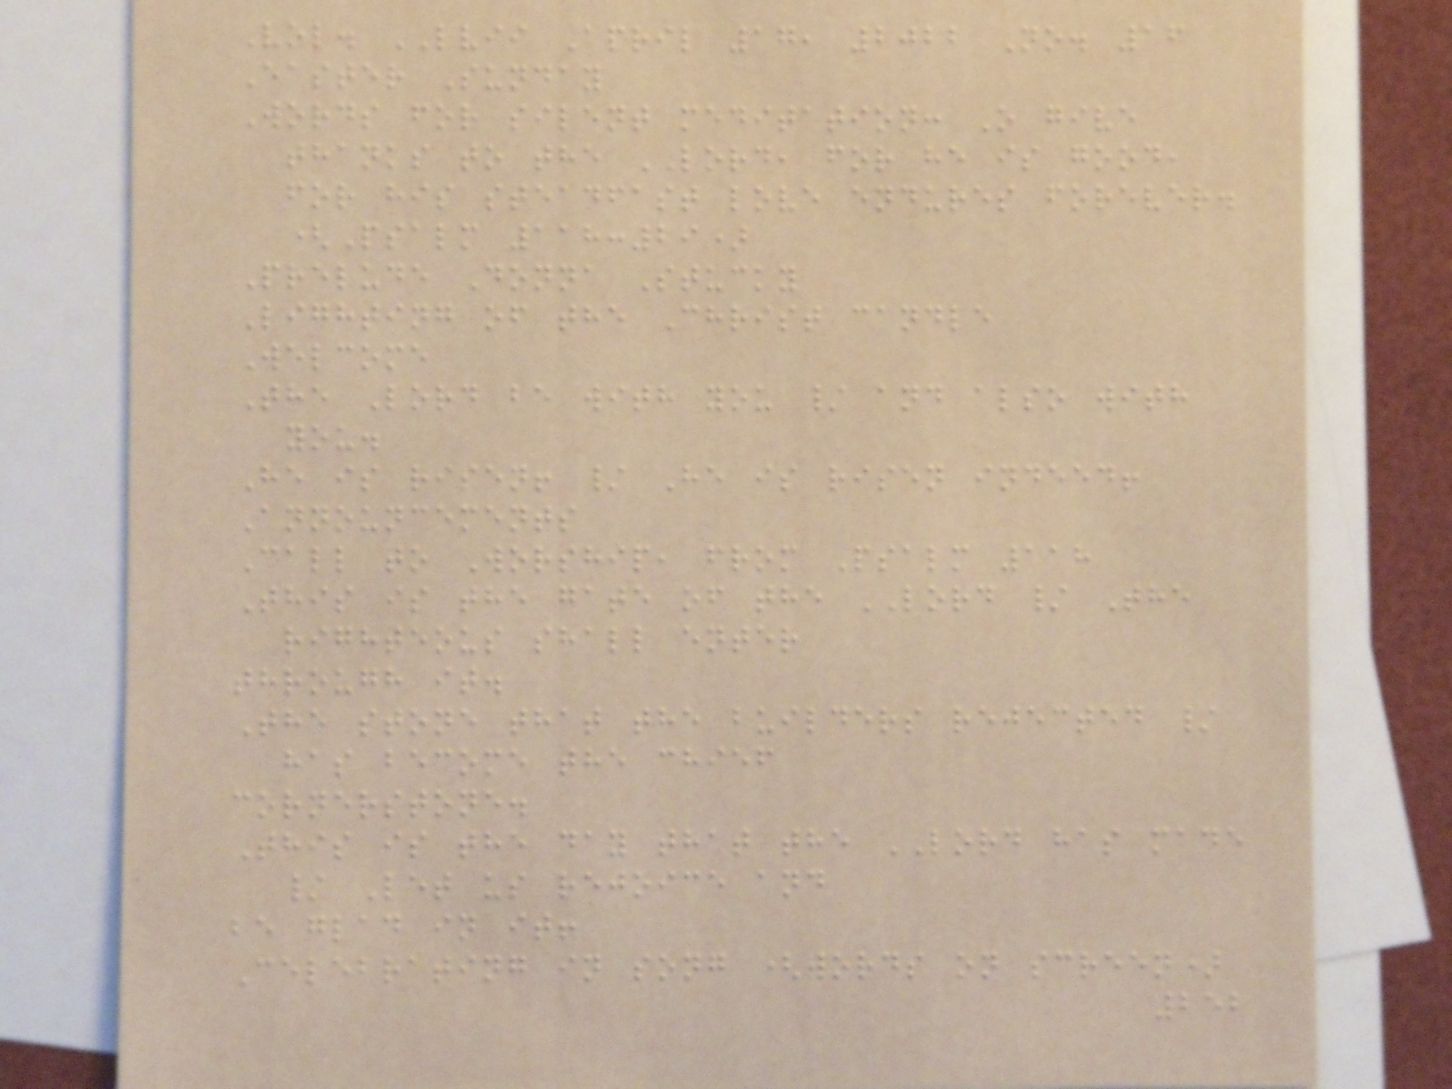Vol. LVII April 17, 2022 No. 16
Easter Sunday
Words for silent meditation: O give
thanks to the LORD, for he is good,
for his steadfast love endures forever.
(Psalm 118:29)
Prelude Donna Stucky
Lighting of the Christ candle
Welcome
The Lord be with you / and also with
you.
He is risen! / He is risen indeed!
Announcements
Call to Worship, from Psalm 118
This is the gate of the LORD / The
righteous shall enter
through it.
The stone that the builders rejected /
has become the chief
cornerstone.
This is the day that the LORD has made
/ Let us rejoice and
be glad in it!
Celebrating in song (words on screen)
252
